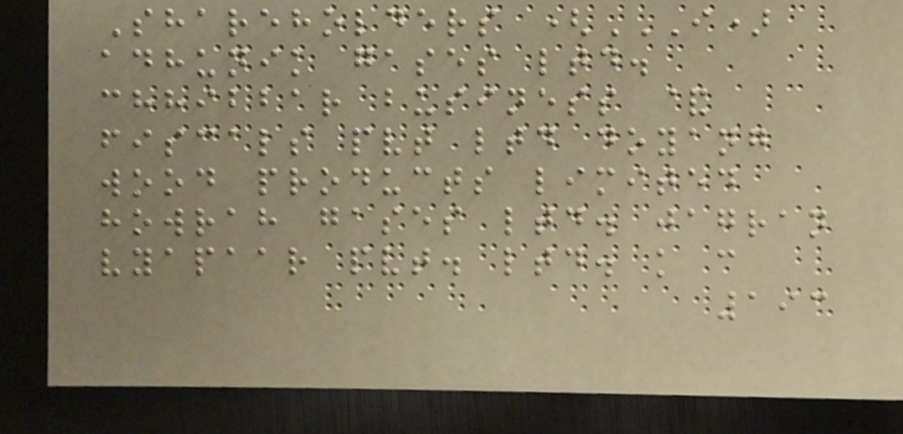Shareholders (I)
ADHUNIK GASES LTD.
CHHIBBAR BUSINESS &
FISCALS PVT LTD DOYANG
WOOD PRODUCTS LIMITED
HOWRAH GASES LTD. JAGRAN
VYAPAAR PVT. LTD. K C
193
